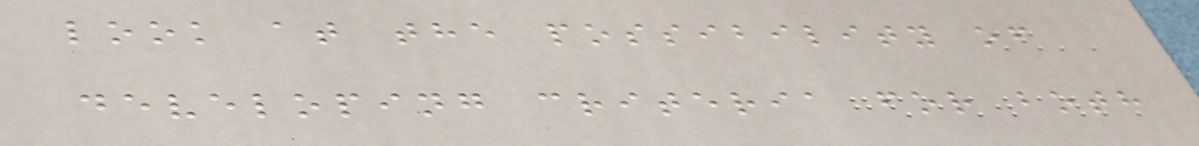look at the possibility of
developing criteria for both
